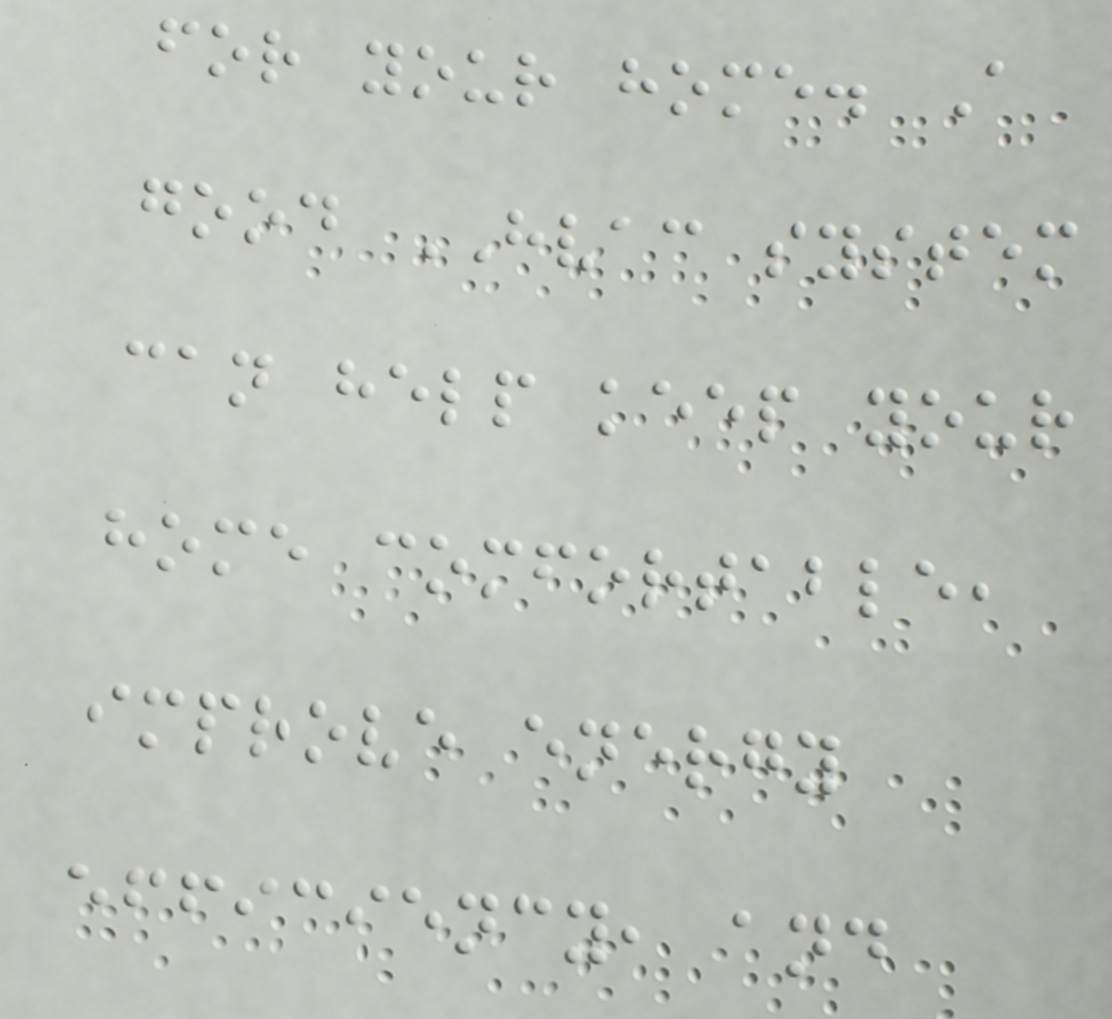for your home. A
good HVAC system
can help keep your
home comfortable,
improve energy
efficiency, and
